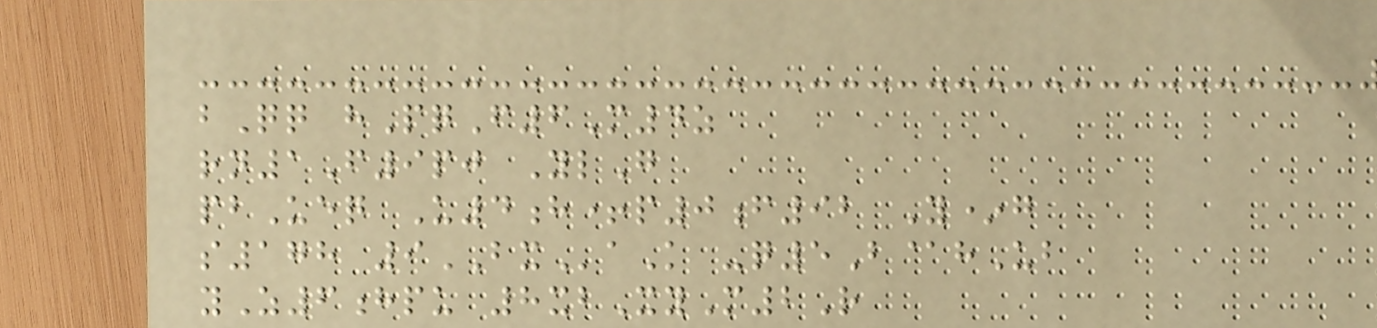bQq hPqF6M4z
rn1F9pj YlG
pbUeq U4h+p0f92 Y*g
s178 9BXaK -q5B@hUb
yZ6hpu 8xbXyM2R
